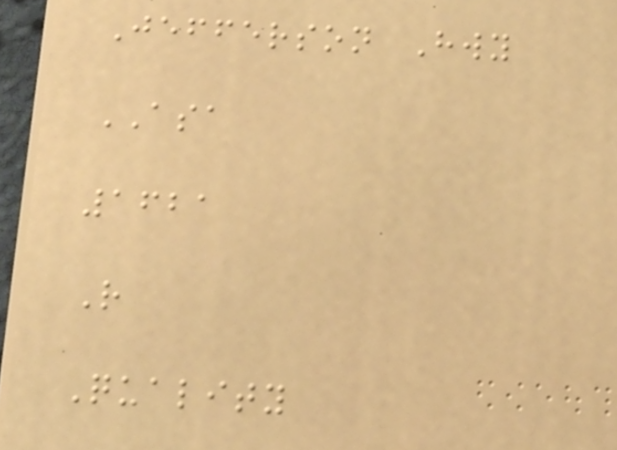Jefferson Hwy
ASA
1621
R
Quality
